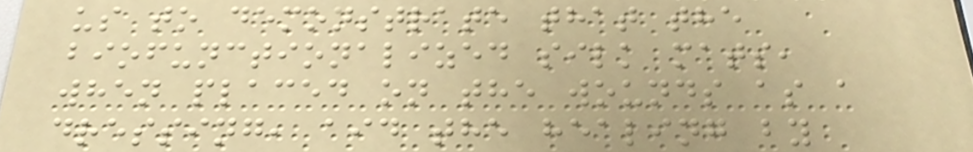us to demonstrate that the
biofunctionalized silk mats,
when placed on the wounds as a
dressing, aid the healing by
